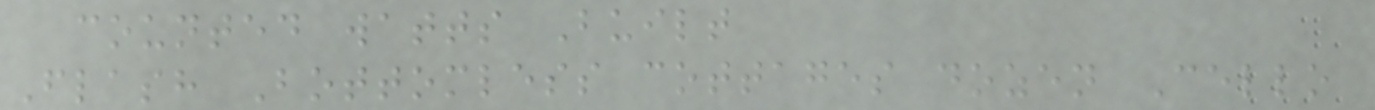counted watts Built
Flash Bottomless cottages dozen Cello
